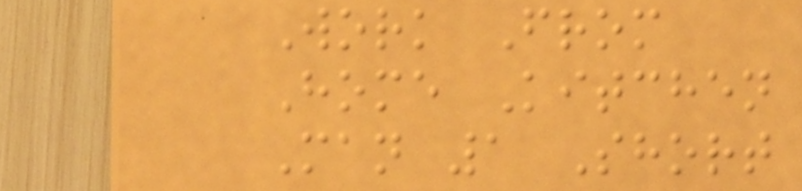Work From
Home Kitchen
Man 1 Short
